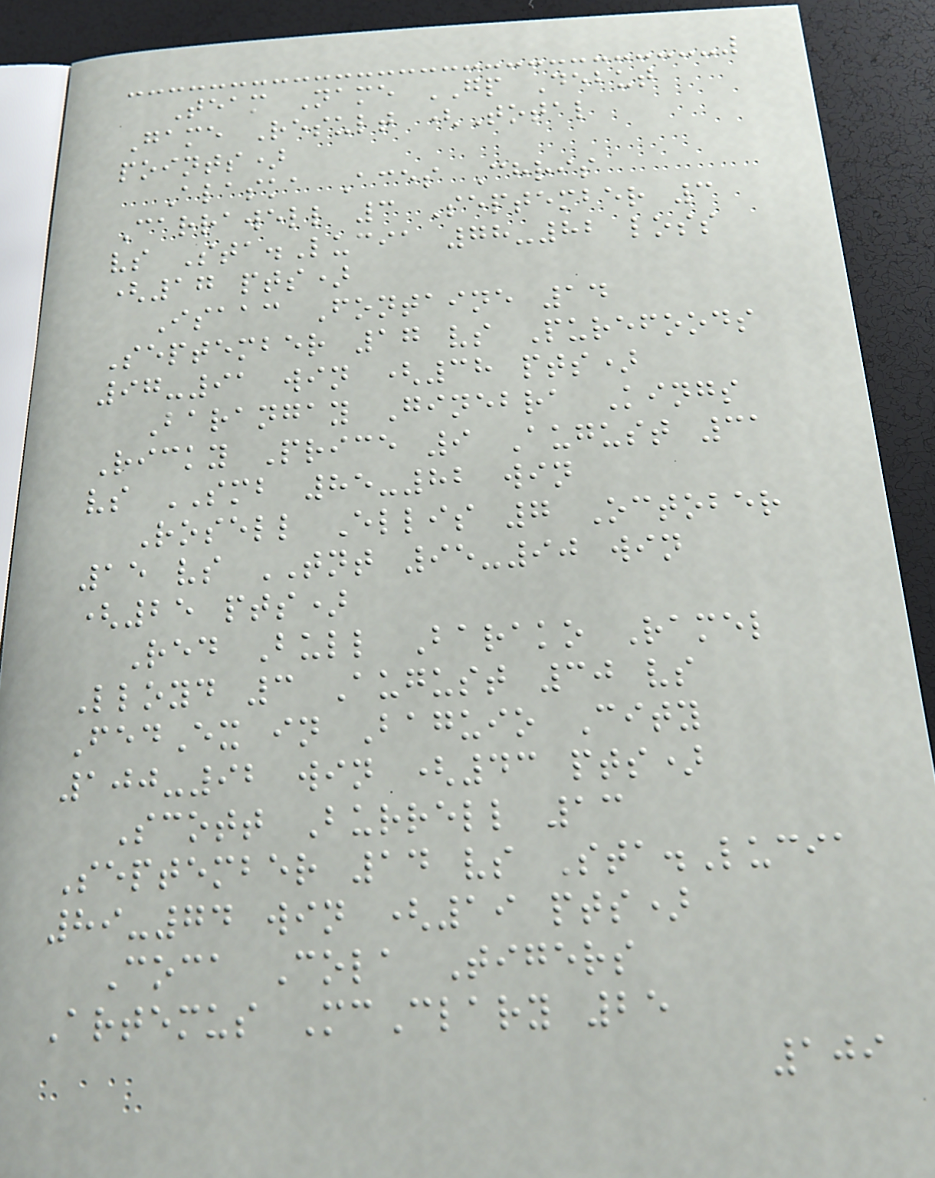Team Name GP Debut
Game Result (Total
points)
Alaska Aces Chris
Carrawell 3 September 3
vs Sta.Lucia 78-82 loss
(17 pts)
Isaac Fontaine 14
September 17 vs Purefoods
97-91 win (38 pts)
Barangay Ginebra Kings
Ricky Price 9 August 31
vs SMB 85-82 win
Rosell Ellis 7 October
15 vs TNT 95-90 win
(25 pts)
Red Bull Barako Ramel
Lloyd 3 August 30 vs
FedEx in Baguio City
100-92 win (43 pts)
Scott Burrell 13
September 14 vs Sta.Lucia
89-74 win (19 pts)
Coca Cola Tigers
Artemus McClary 25
109
